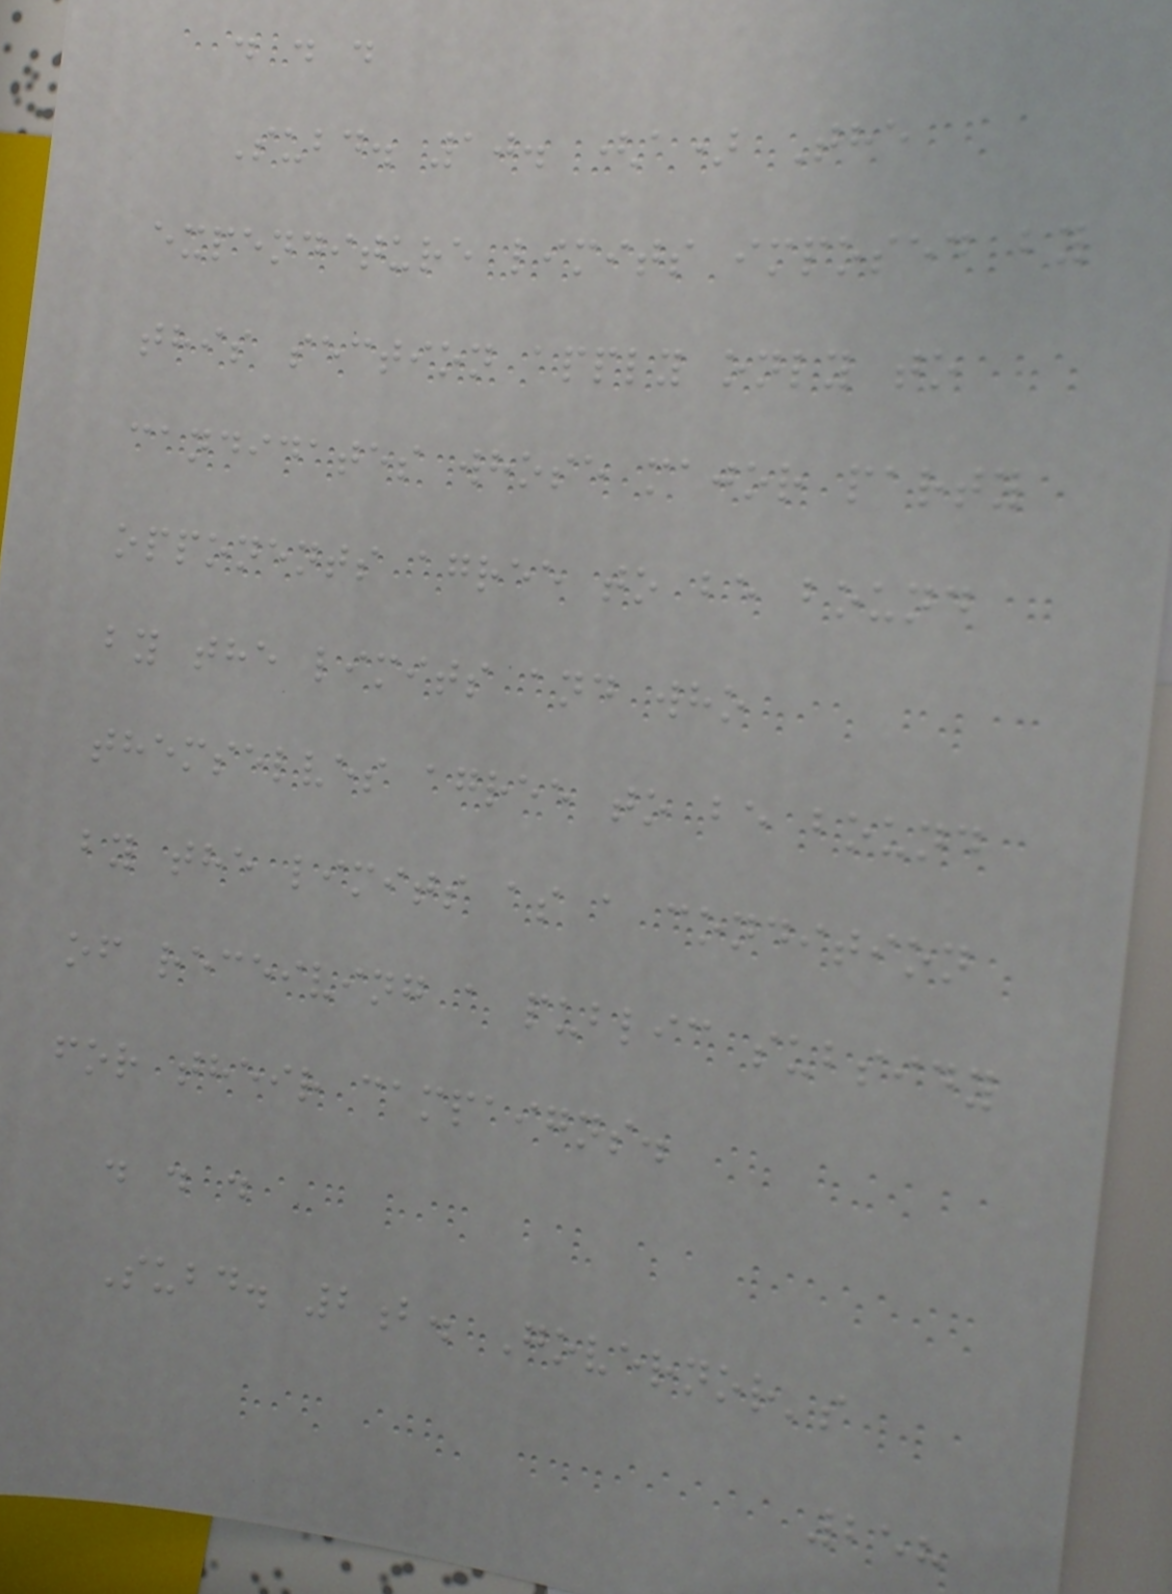. . .
Subd. 10. (a) The
expenditure limits imposed by
this section apply only to
candidates whose major party
opponents agree to be bound
by the limits and who
themselves agree to be bound
by the limits as a condition
of receiving a public subsidy
for their campaigns.
. . .
Subd. 2b. Governor's
258
